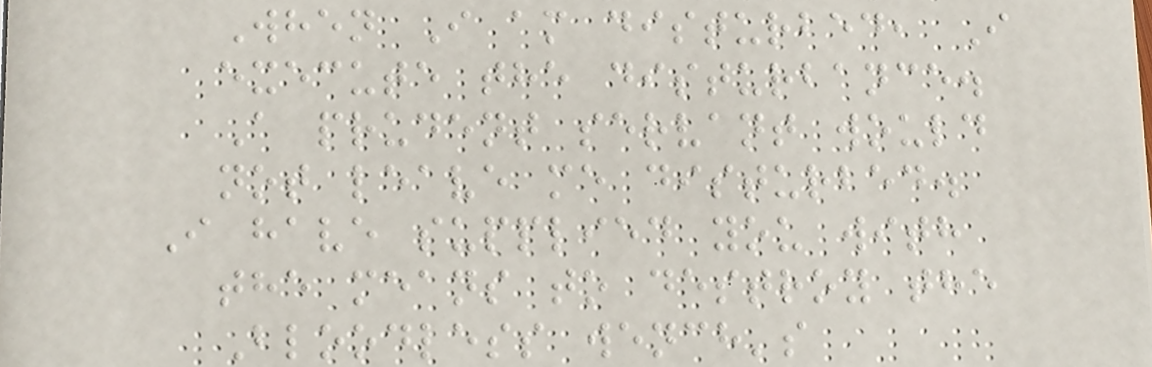When I am disturbed, I
execute the disturbance.
A prudent servant would
not leave me disturbed.
I have supplied you with
the means to destroy the
Bloodless wench's
